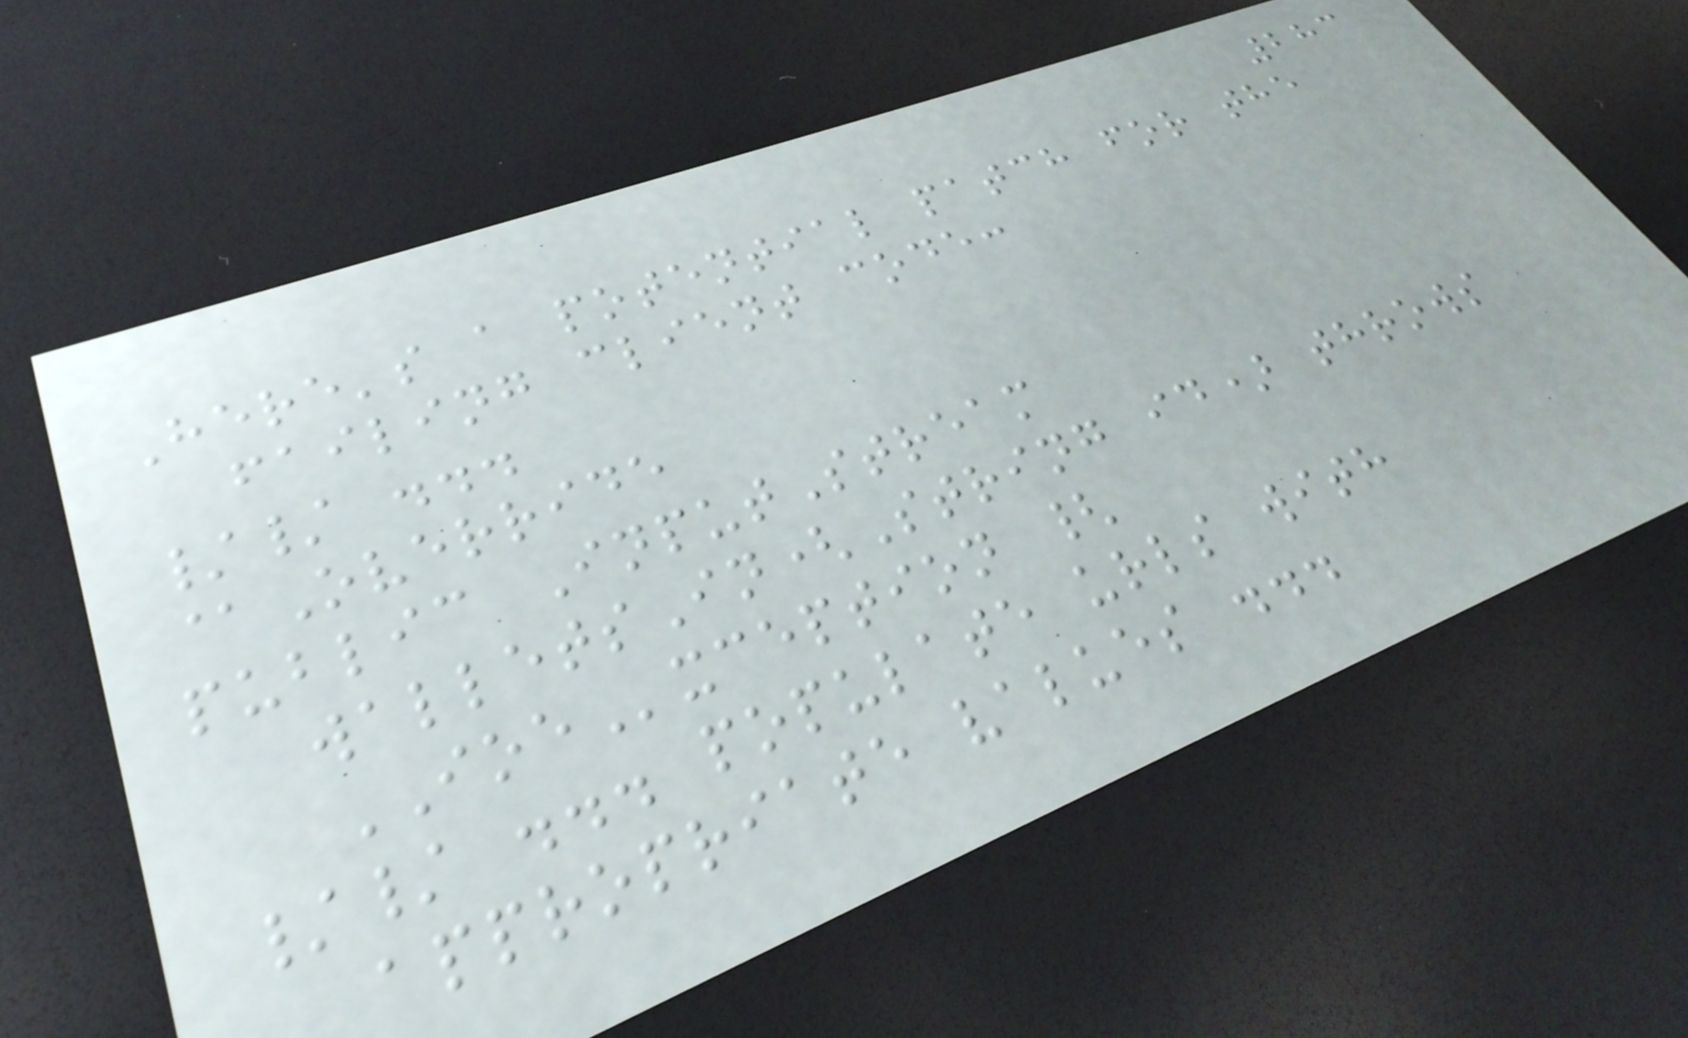283
Here's a potential patch for the
failing client code:
// ...
@Override
public InputStream
walletsIn(String id) throws
IOException {
// ... populate urls with
appropriate values ...
